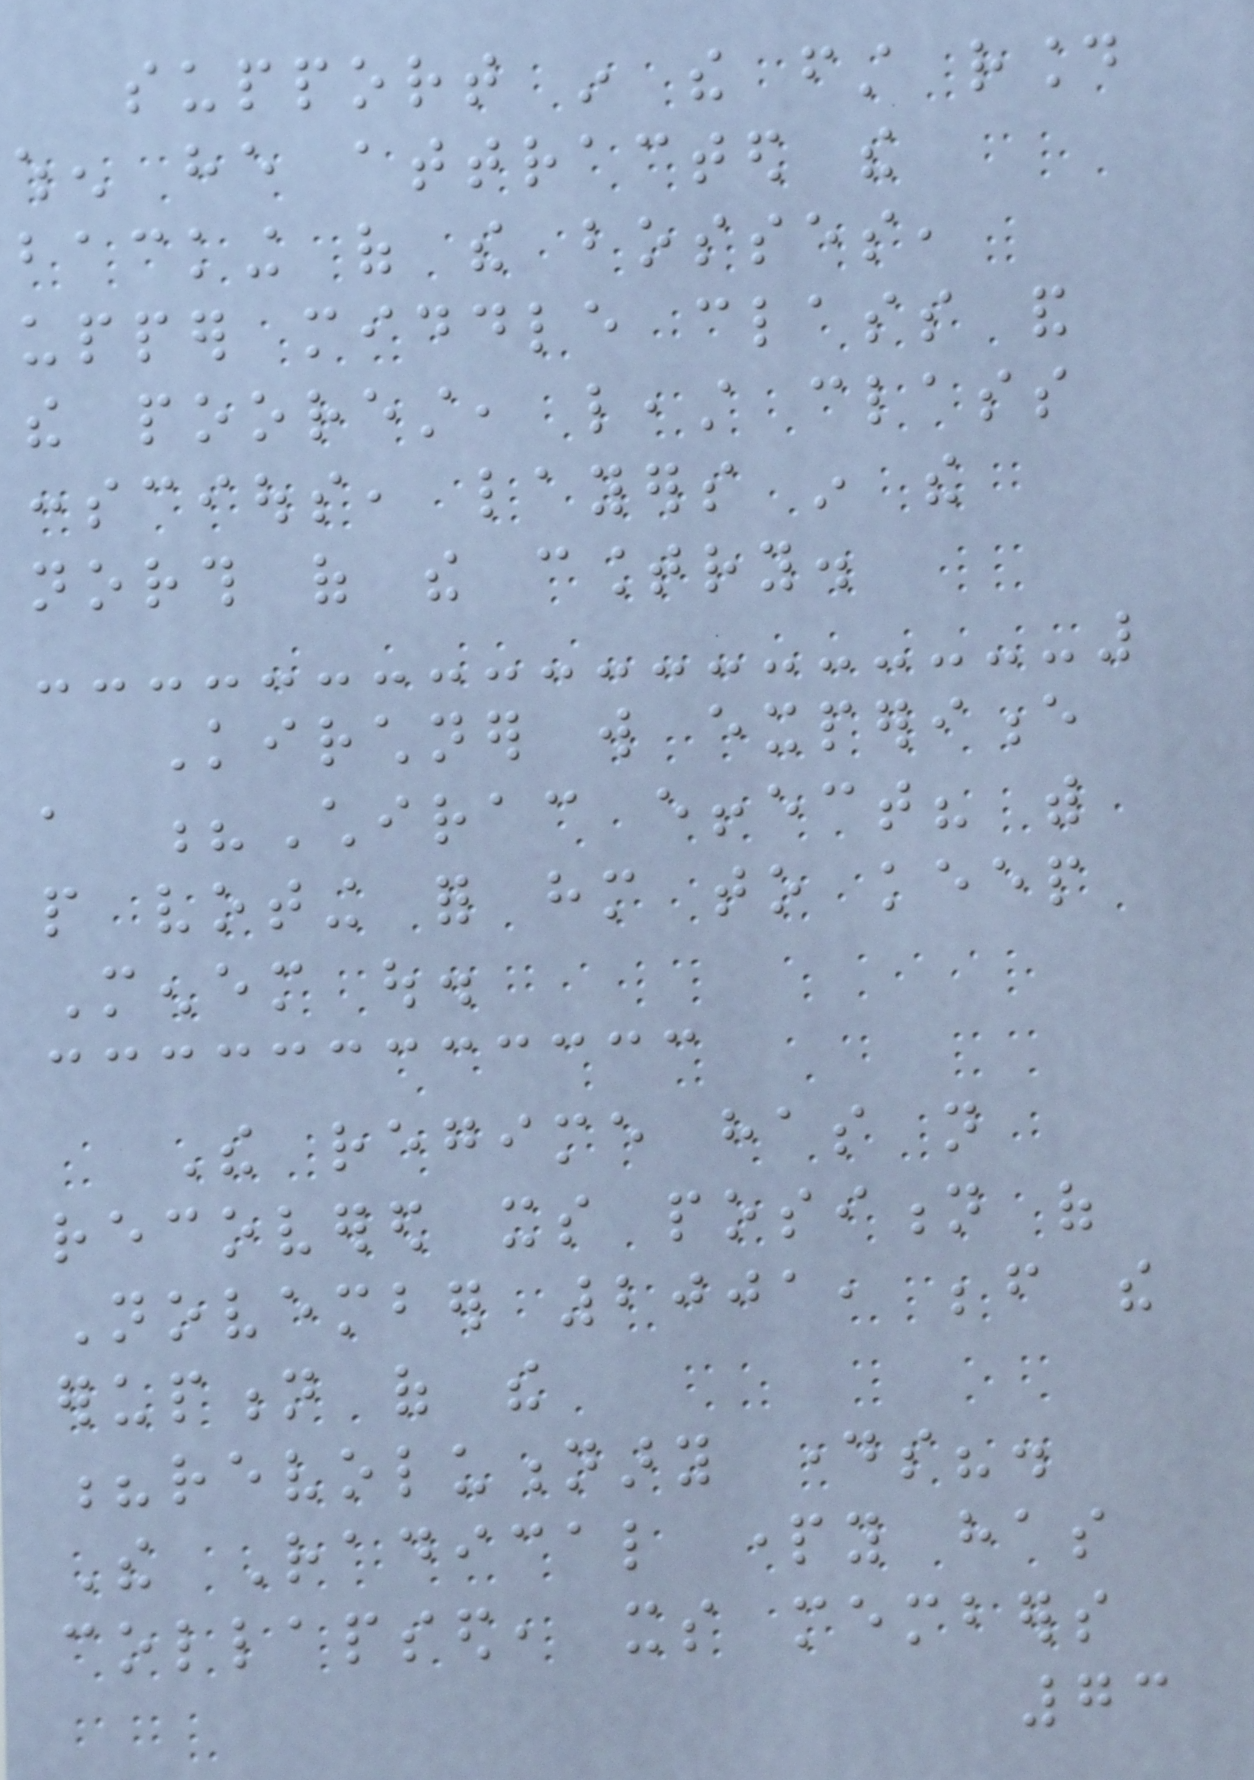support in the first round
when he attracted the
backing of the bosses,
upper middle class and
the poorest, least class
conscious, layers in the
north of the country.
Kirchner will experience
a ?Chirac effect? with
people voting for him to keep
Menem out.
The regime has not
recovered its position of
November 2001, before the
eruption of the
?revolutionary days?.
The Radical party has
collapsed, its members
73
